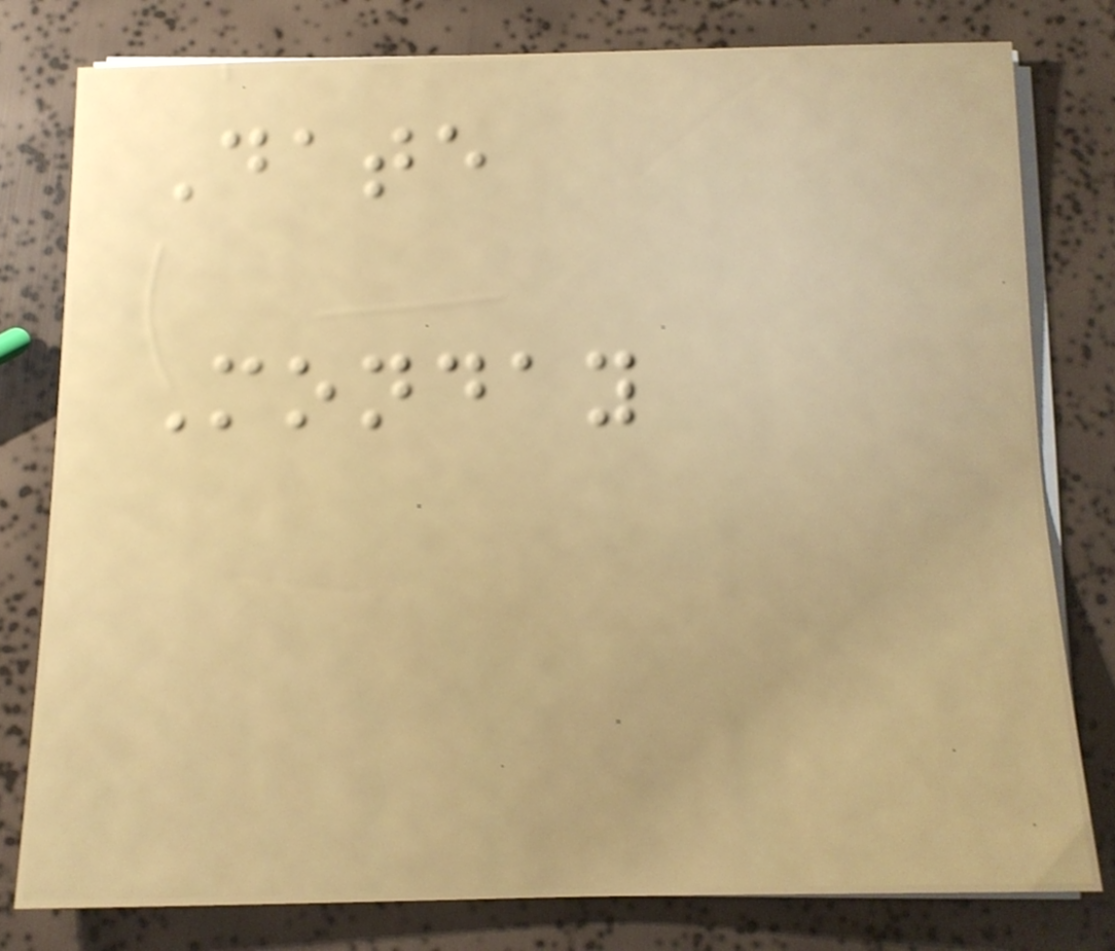Date
Monday
